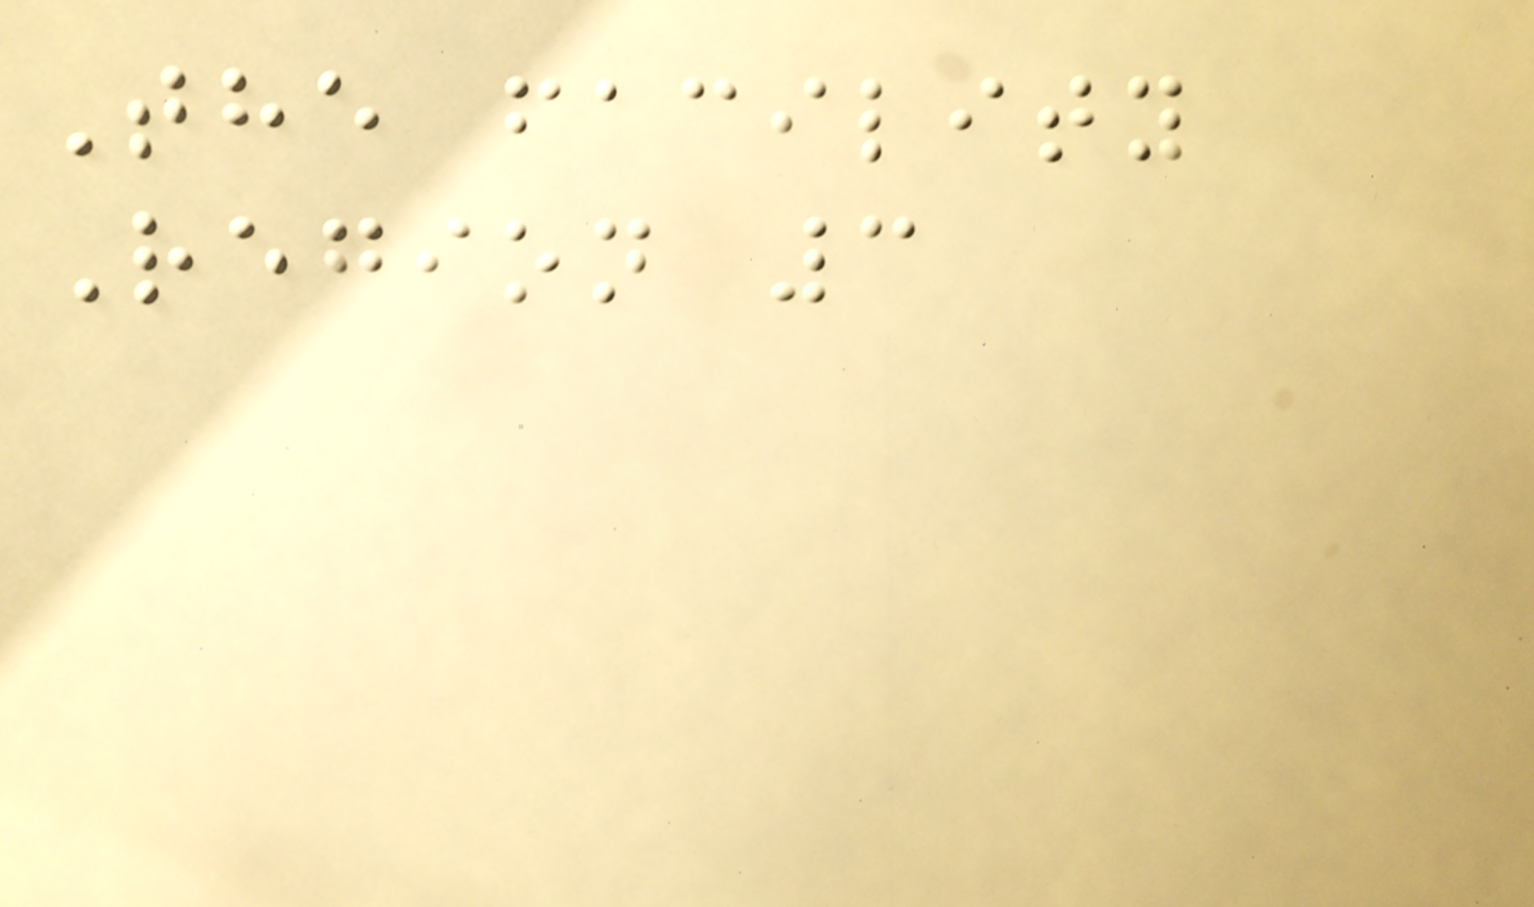The facility
Region 3
